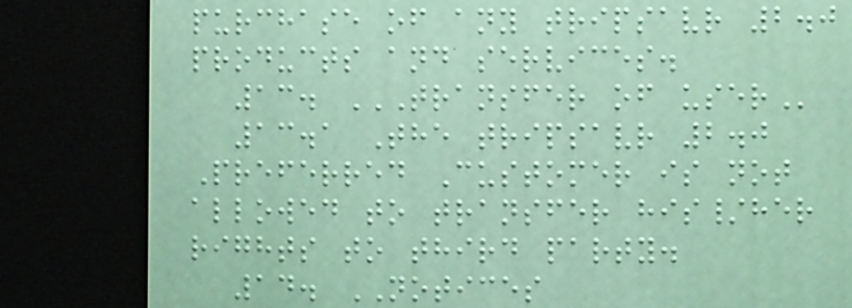purchase of any tripsavr 2.0
products and services.
13. TRANSFER OF USER
13.1 The tripsavr 2.0
Preferred Customer is not
allowed to transfer his/her
rights to third party.
14. NOTICES
